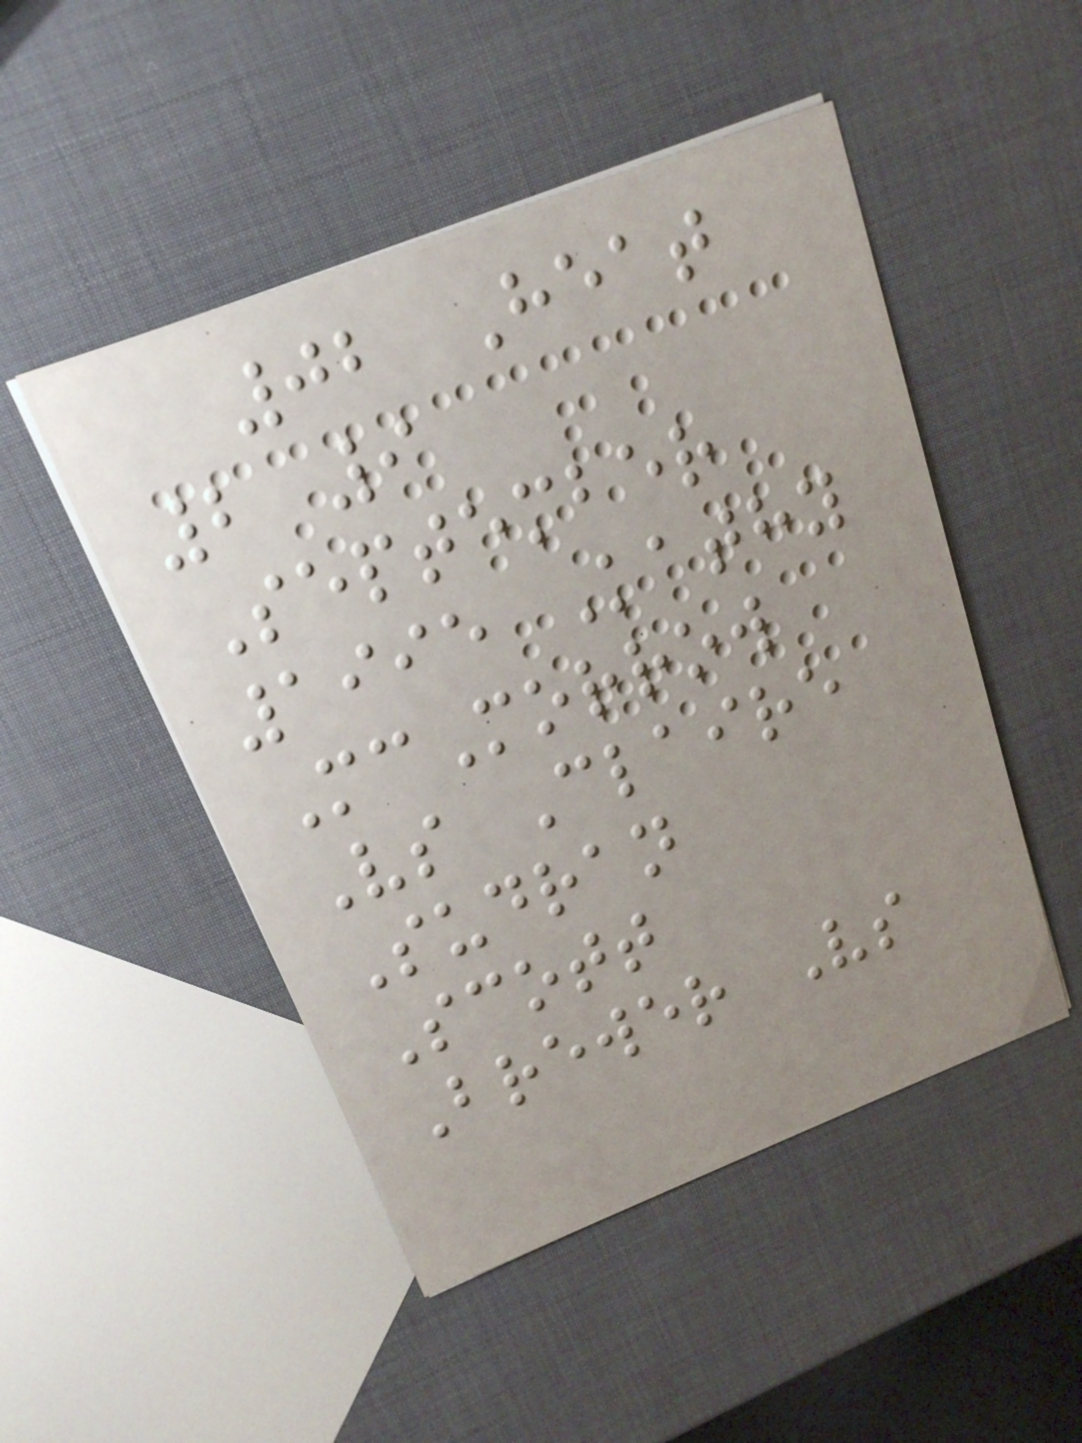02 Heat
2 9
September
1995 Kathy
McMorrow
Vs Claire
Sudran
Scott
Brewer Vs
